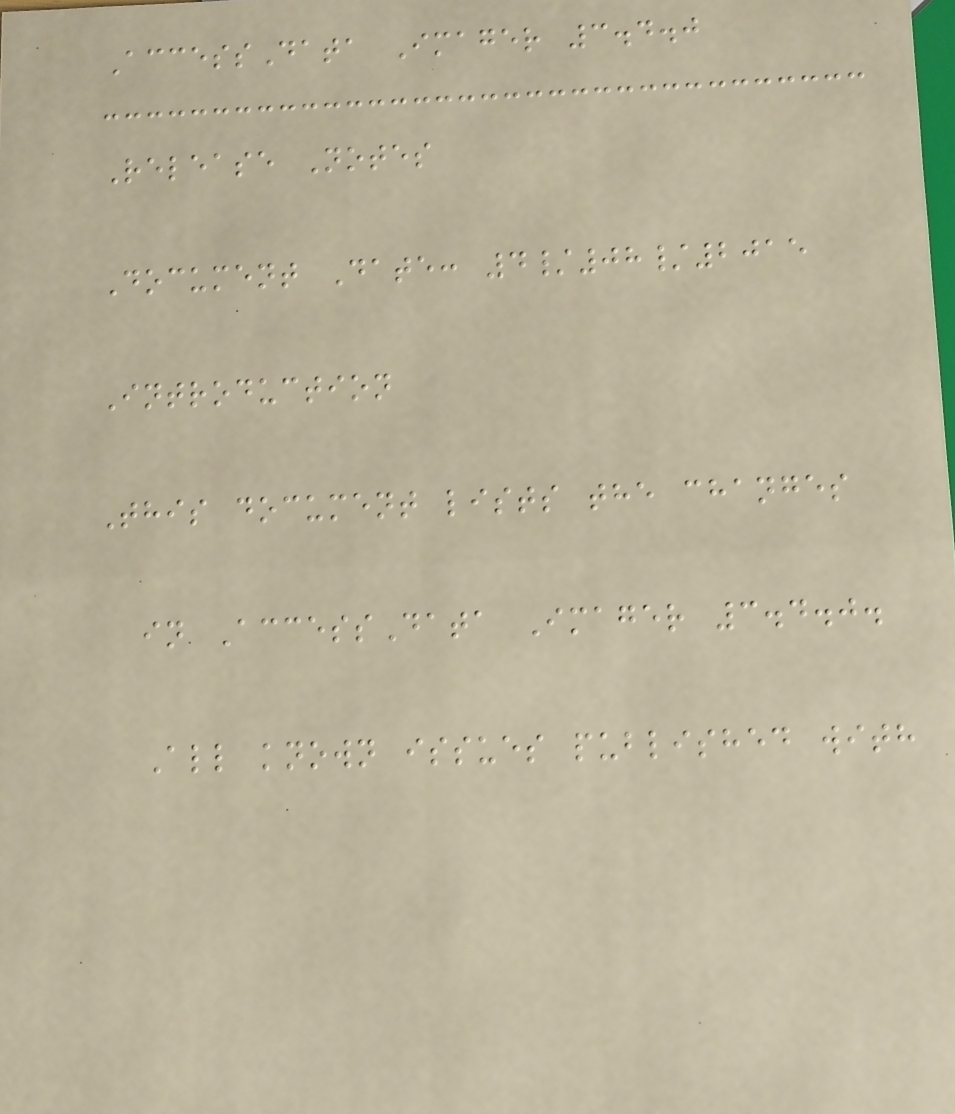AccessData Imager 3.4.0
Release Notes
Document Date: 4/08/2015
Introduction
This document lists the changes
in AccessData Imager 3.4.0.
All known issues published with
